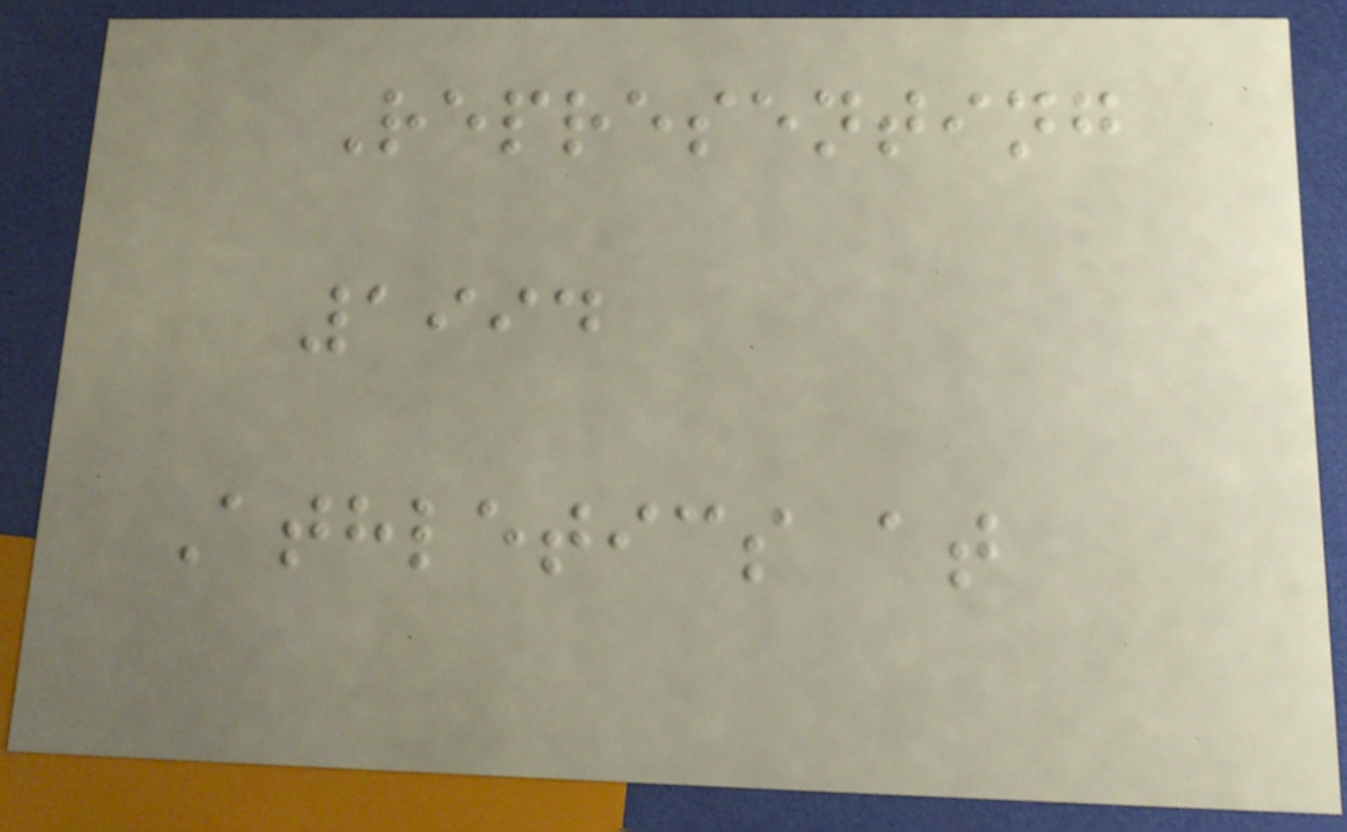Representing
1994
Athletics at
